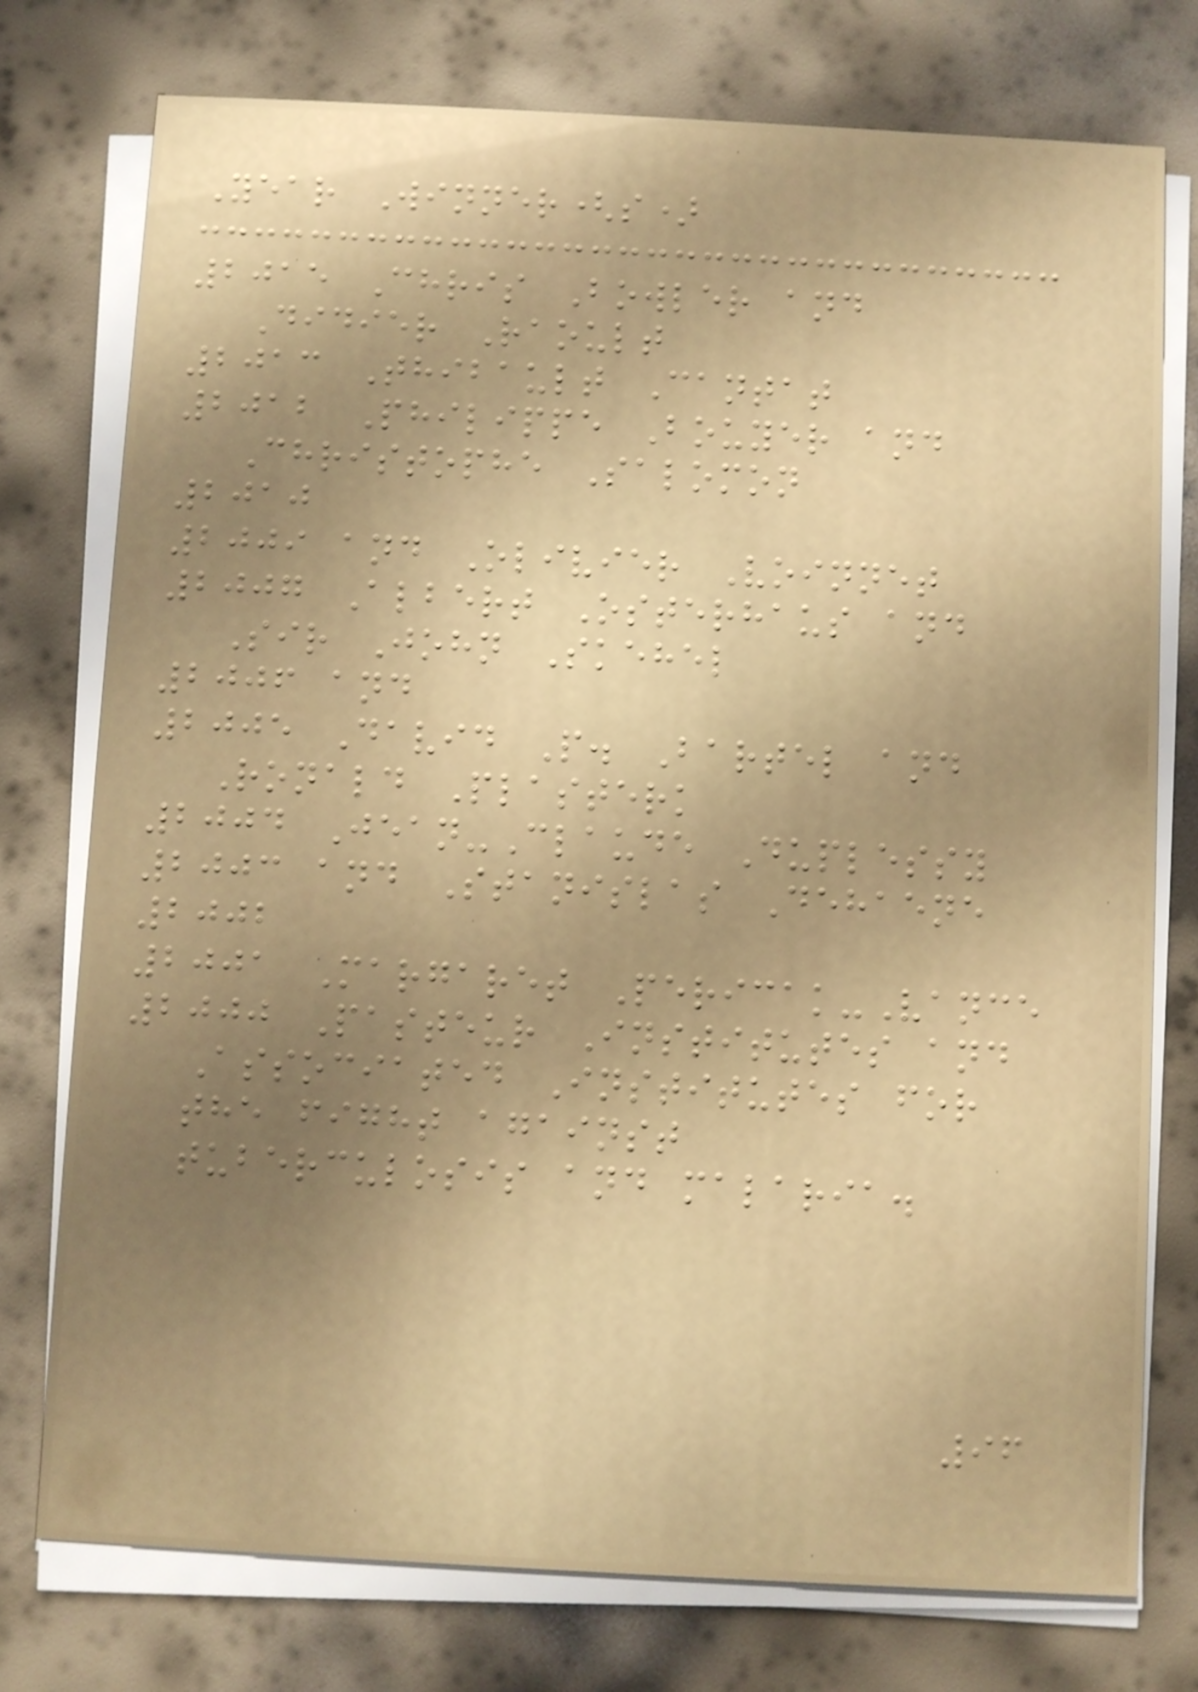Year Winner(s)
2015 Chris Bowler and
Didier Raoult
2013 Thibault Cantat
2012 Philippe Bouyer and
Christophe Salomon
2010
2009 and Olivier Voinnet
2007 Albert Osterhaus and
Sir John Skehel
2006 and
2005 David P. Bartel and
Ronald Plasterk
2004 Jean-Claude Duplessy
2003 and Stanislas Dehaene
2002
2001 Margaret Pericak-Vance
2000 Pasteur Institutes and
Associated Institutes for
the fight against
tuberculosis and malaria.
96
